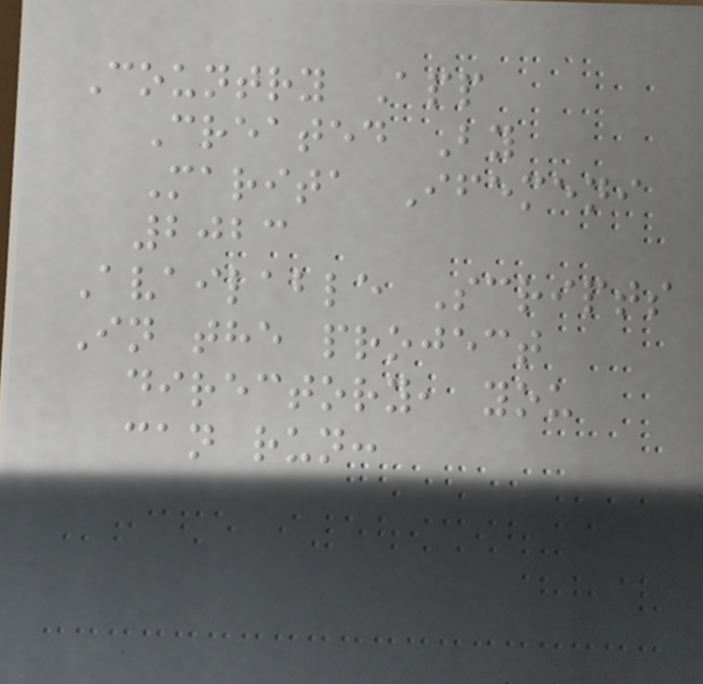Country App
Created By
Marita Ifemeni
2023
Available Scripts
In the project
directory, you
can run:
